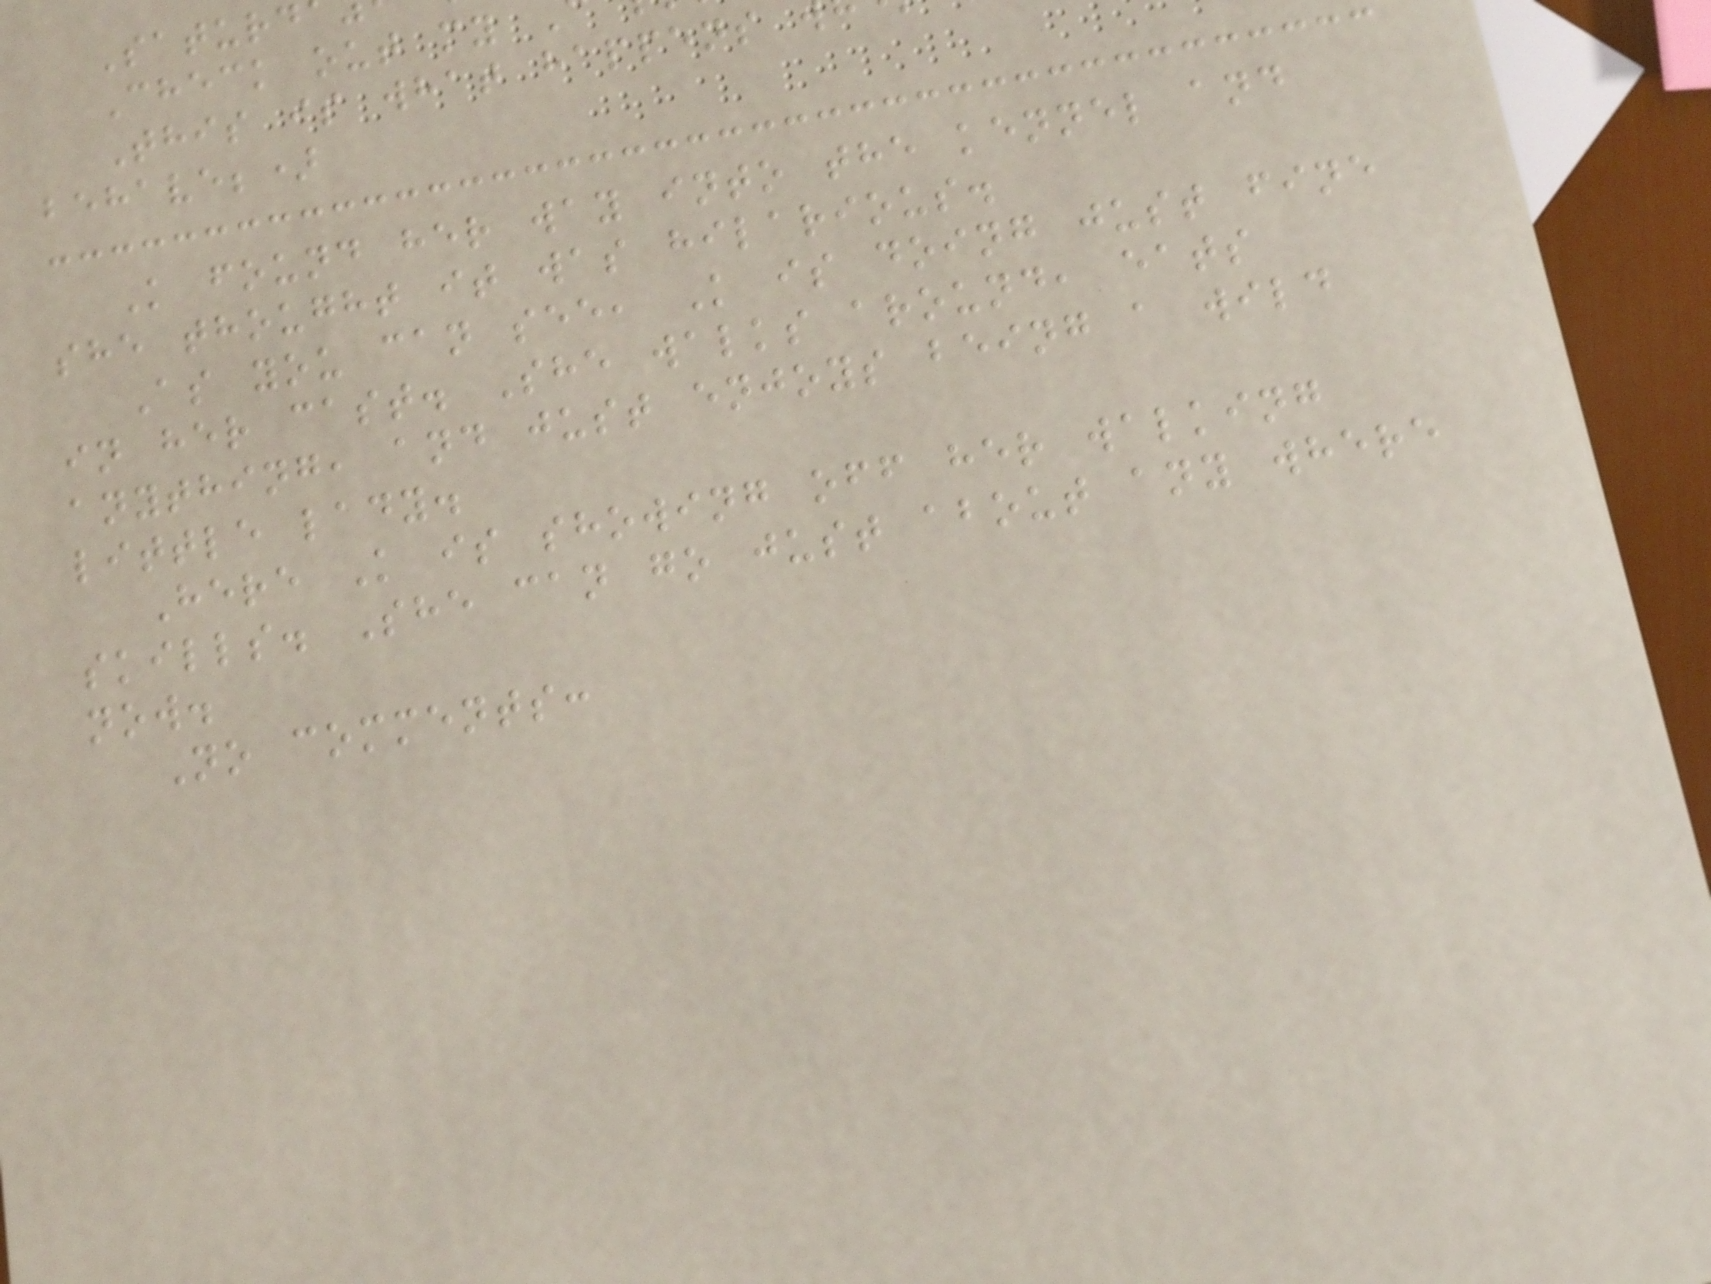Saturd
Check out my
This is what happens
behave;)
K found her way into the kennel and
she thought it was hilarious.
As you can see, K is doing just fine
in her cast. She walks around, eats
anything, and just enjoys being a wild
little lady.
Here K is showing off her walking
skills. She can go just about any where
now.
No comments:
